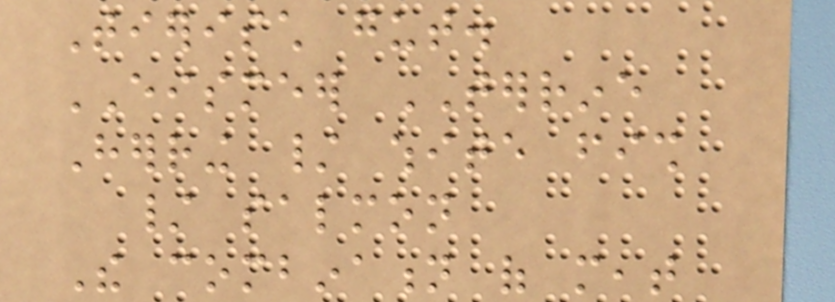Tierisch gut.
EISMEER TERRINE
Herring / white fish
/ salmon
The combination of meat
